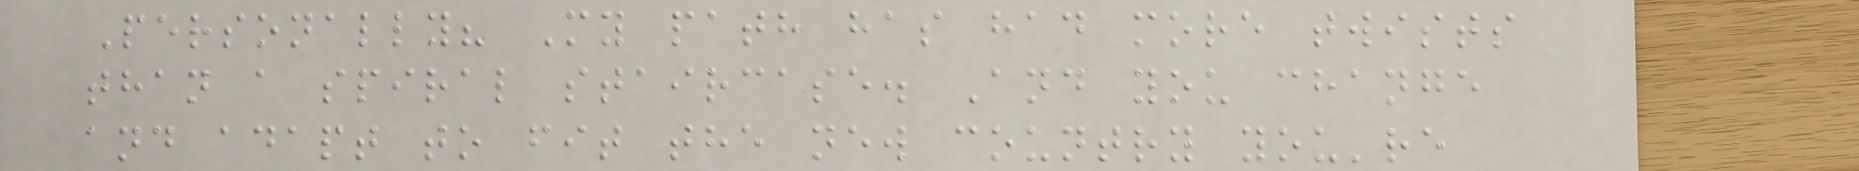Personally? My path has had more twists
than a spiral staircase. And you change
and adapt to fit the new country you're
